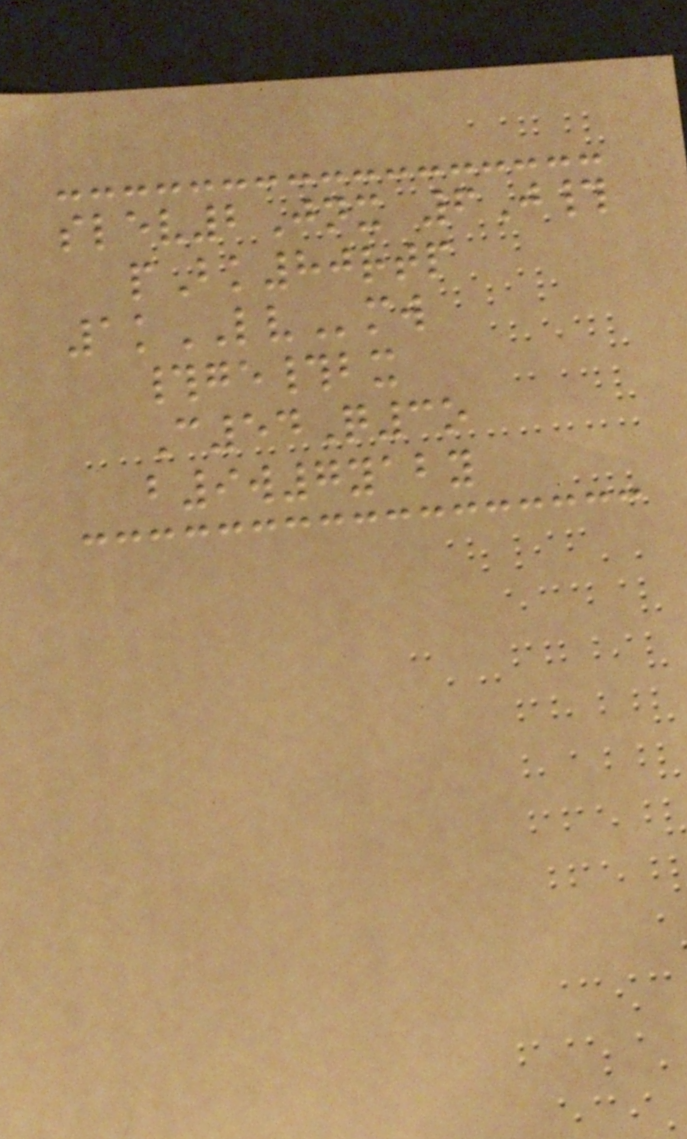slev2Jnx 6J#
pBk80rtp
1kLVmw
#ge#bx
C54Q3o
b9w7yaby
